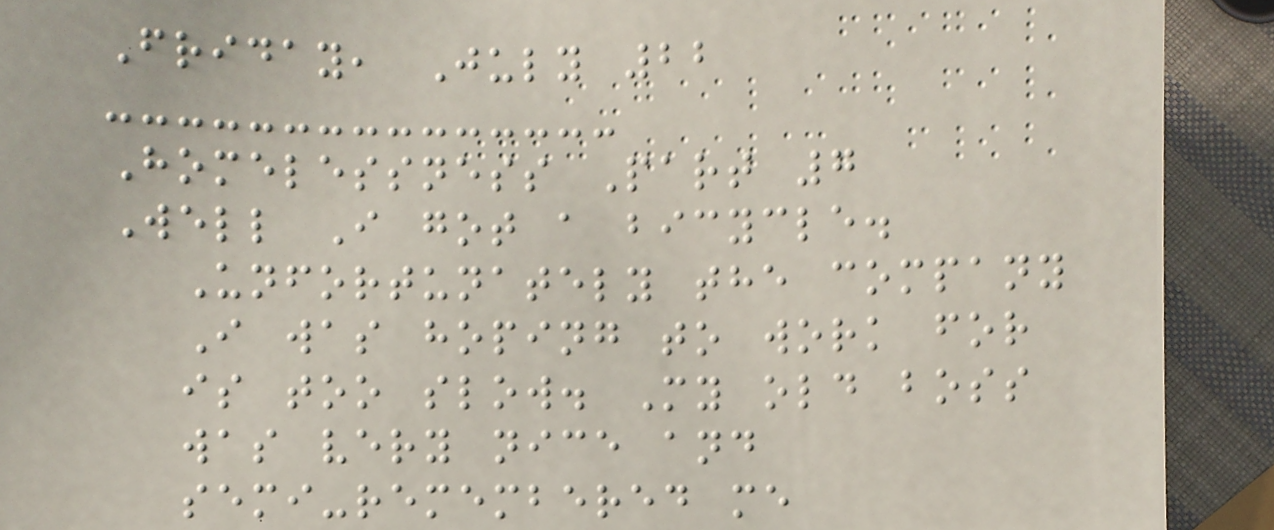Friday, July 22
Homelessness Part 7
Well I got a bicycle.
Unfortunately the company
I was hoping to work for
is too slow. My old boss
was very nice and
semi-remembered me
